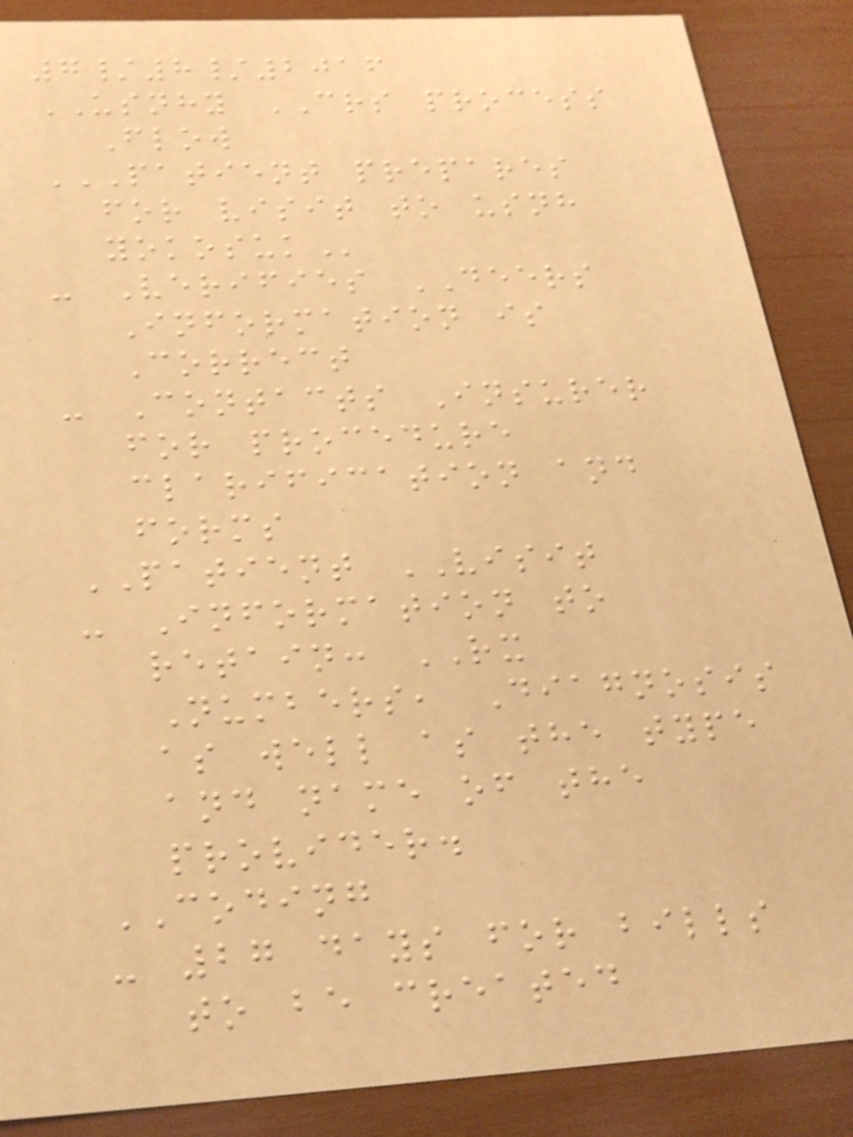7/8/2016
USNHY CRS process
Flow
PATIENT PREPARES
FOR VISIT TO USNH
YOKOSUK
- Verifies DEERS
Information is
Correct
- Contacts Insurer
for procedure
clarification and
forms
PATIENT VISIT
- Information to
retain: RX
Numbers, Diagnosis
as well as the type
and name of the
provider.
CODING
- 27 days for bills
to be created
